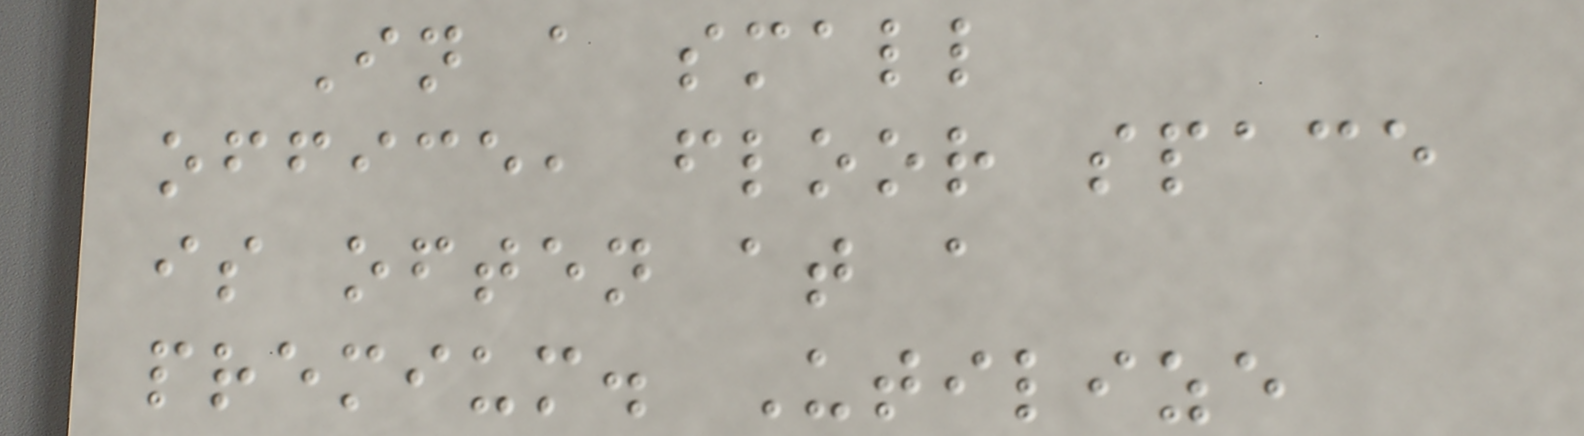In a small
office, floor space
is often at a
premium. Utilize
